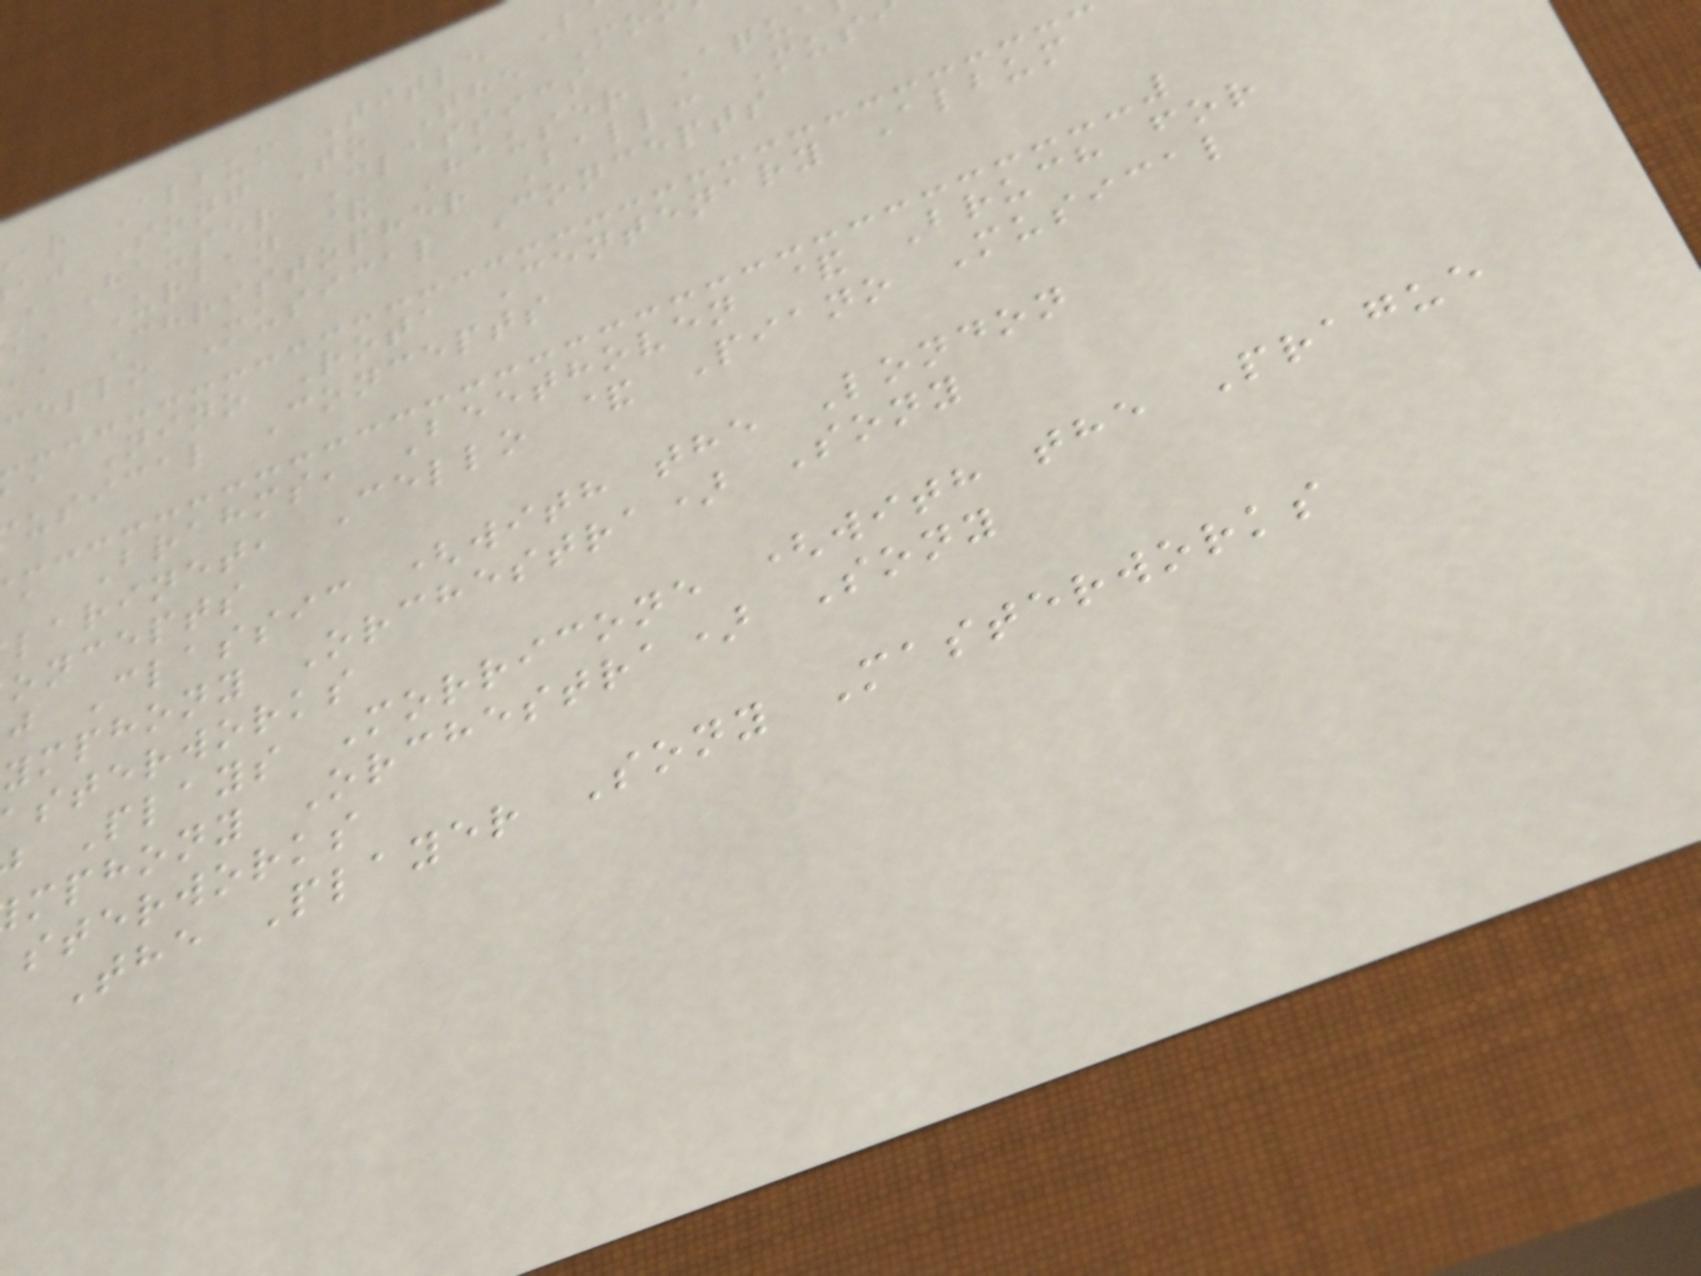ar Album Title L
aj Song To The Mo
Hauser Classics
aa Urban & Hauser Aqu
aa Christopher Ball: Mus
cello Musical Concepts
a Nino Rota Centenary Album
usical Concepts
a Brahms, Beethoven & Bruch for
larinet, Cello & Piano Musical
oncepts
j Classic (with the London
ymphony Orchestra) Sony
sterworks
Plays Morricone (with the Prague
mphony Orchestra) Sony
sterworks
The Player Sony Masterworks
